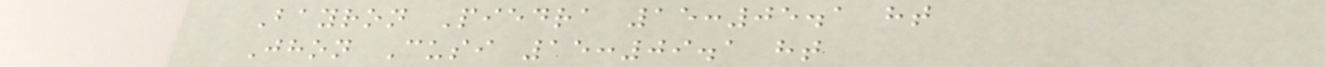Bayron Piedra 15:05.1 ht
Jhon Cusi 15:09.1 ht
